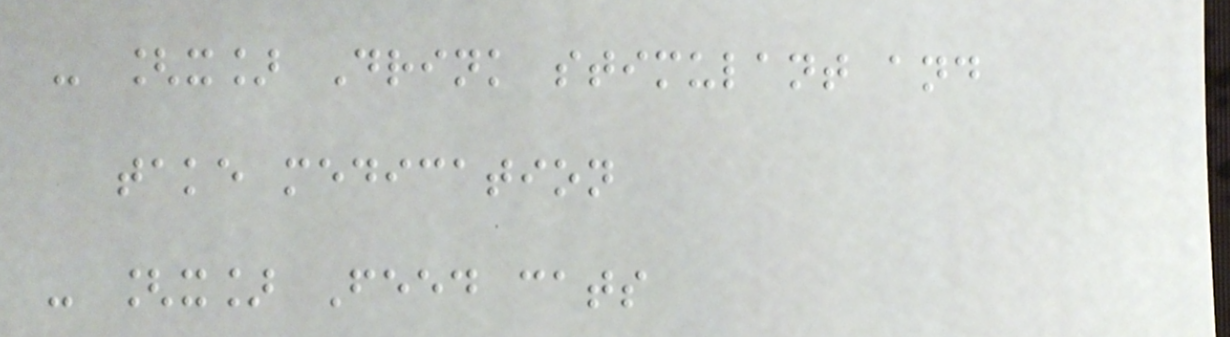- [x] Drink stimulant and
take medication
- [x] Feed cats
